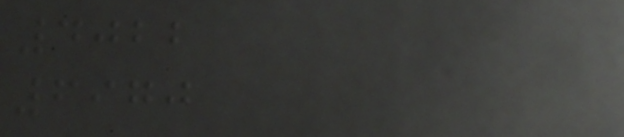4022
6970
